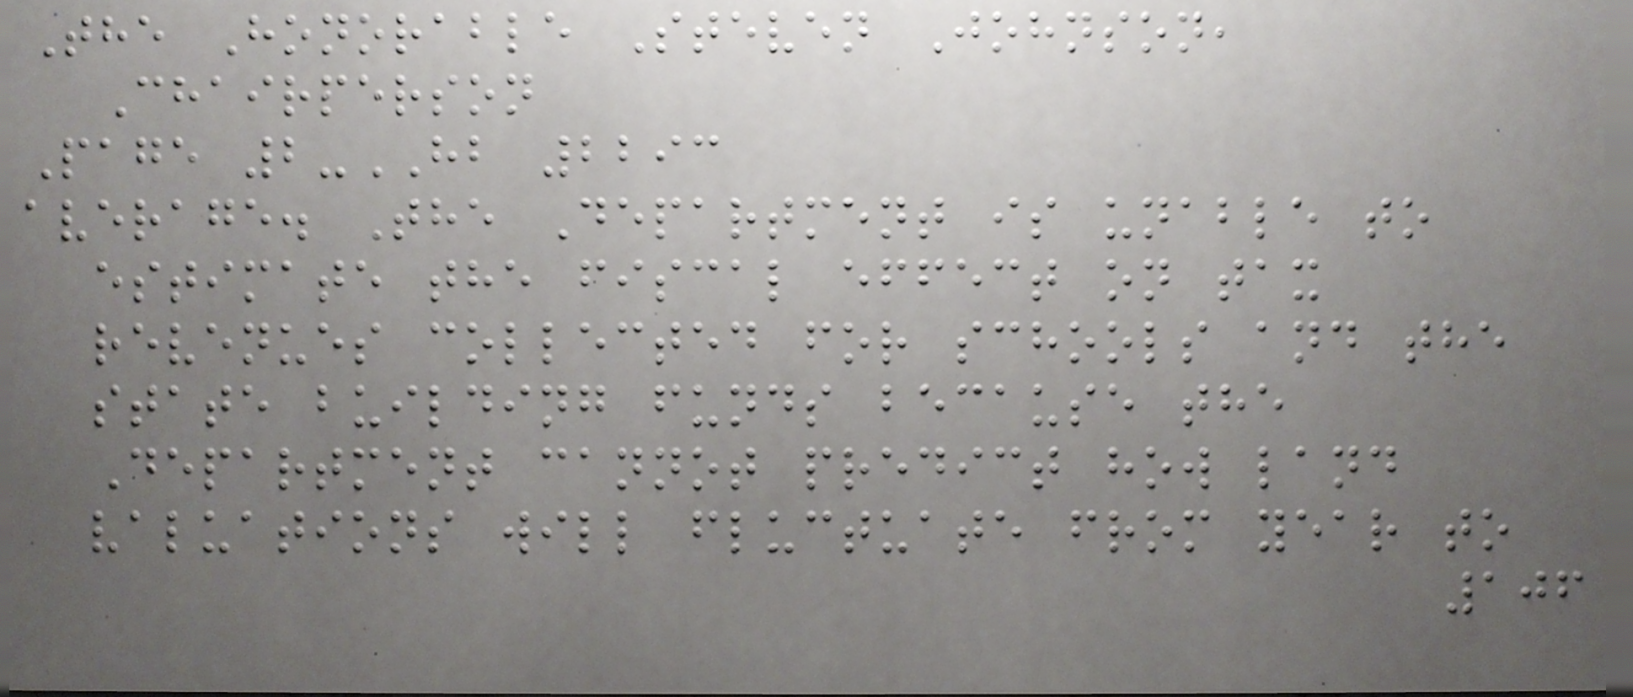The Honorable Steven Johnson,
Chairperson
Page 2-HB 2293
average. The Department is unable to
estimate the fiscal effect on tax
revenues collected for schools and the
state building funds because the
Department cannot predict how land
valuations will fluctuate from year to
106
